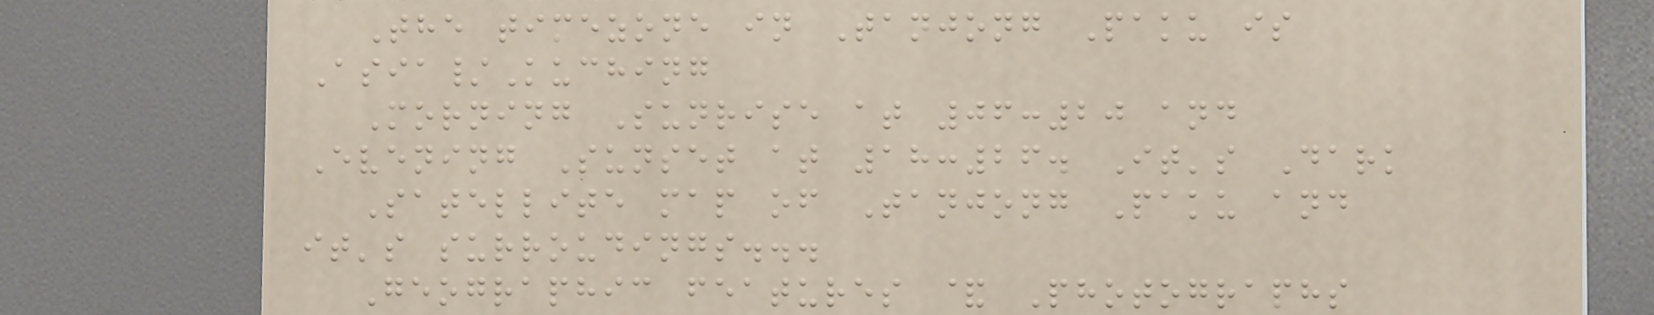The timezone in Tanjong Paku is
Asia/Kuching
Morning Sunrise at 06:20 and
Evening Sunset at 18:26. It's Dark
Satellite map of Tanjong Paku and
it's surroudings...
Geographic features & Photographs
